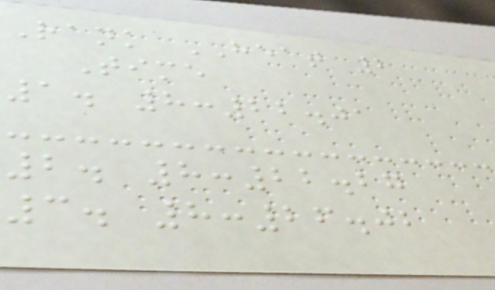Rank HEAT 2
Time
1. 8:22.01
2. 8:22.27
3. 8:26.02
